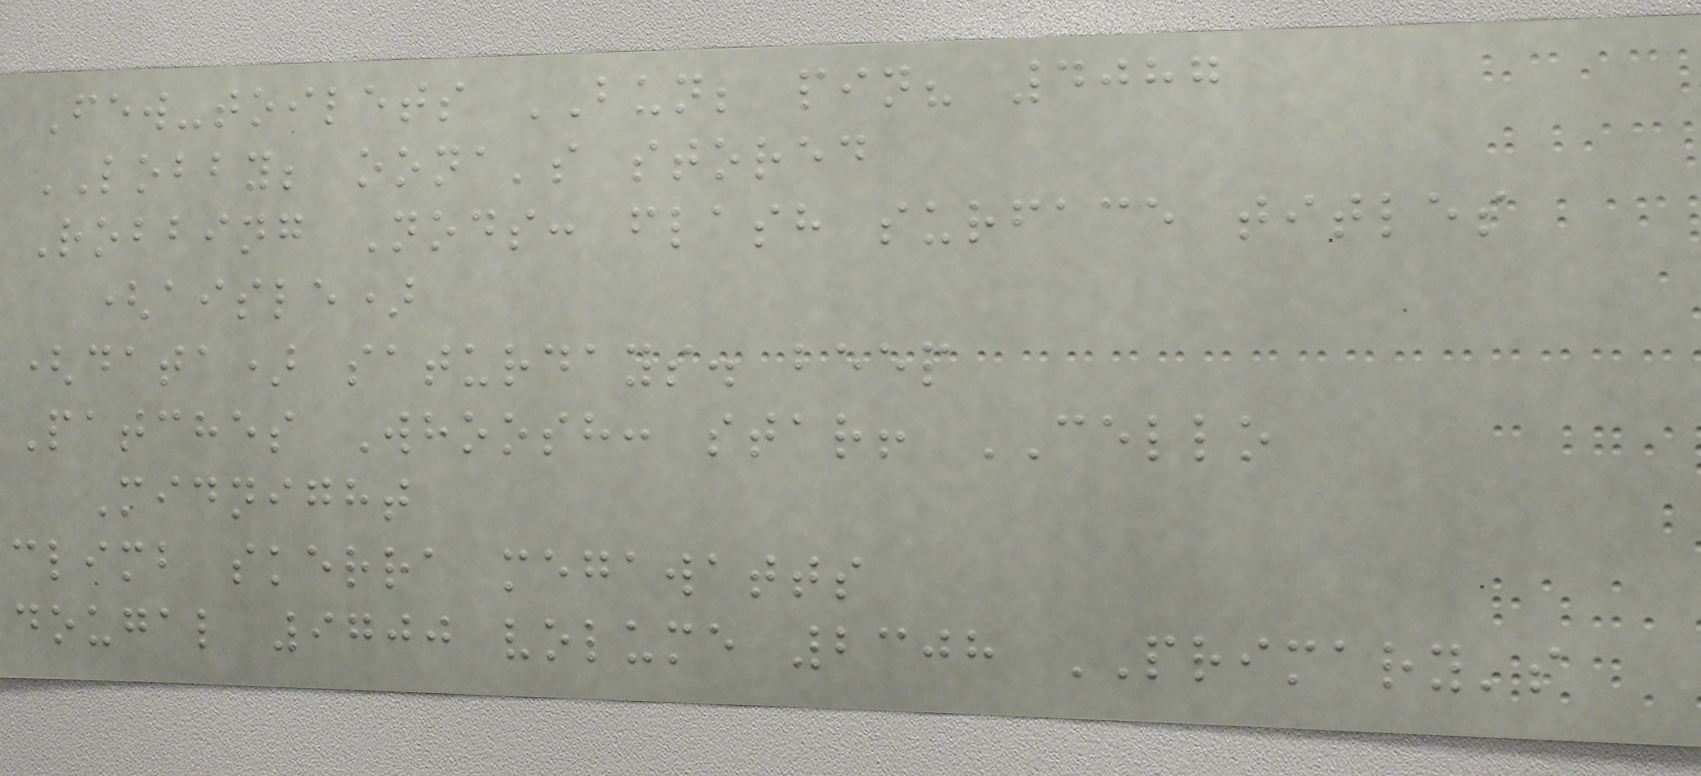Few-toilets BUN; pin? 4087
LOBBY; oona's stored
Robbing Nods: flash surface titles
(aisle)
(data) saturdays. beep
Patches Whoosh: star! CELLO
Midnight
climb skerra megawatts
dougal 9700 volume 2308 PRIMARY's
